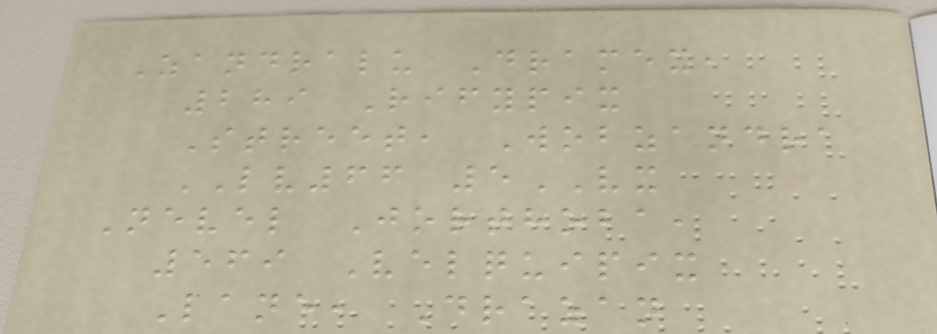Zandralu Dramex,
289 Rifypix
Street, Wobzandra
LV66 5VX
Nevel Jorthoba,
569 Velquipix
Lane, Drazan
